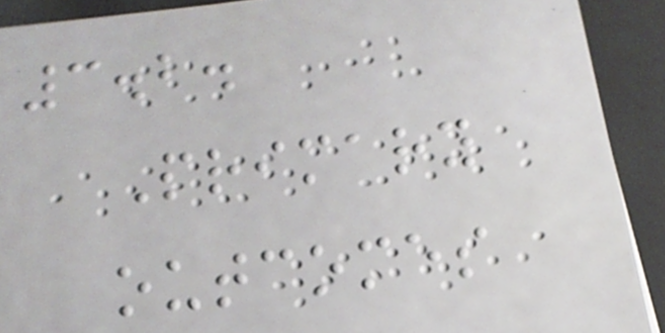3.2.
Primary
outcomes
